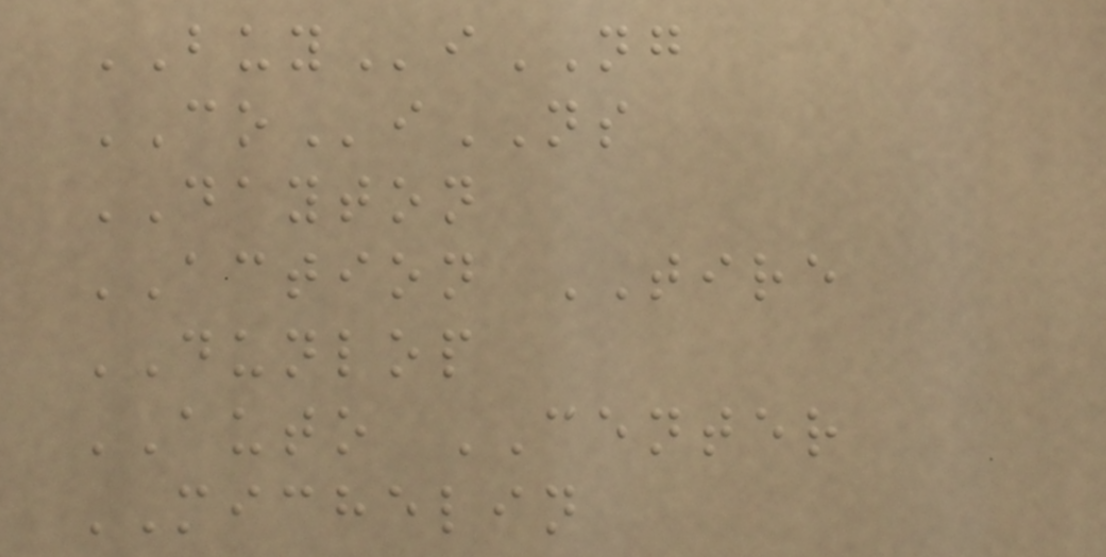BUYiNG
COiNS
DAYTON
ACTION TIRE
DUNLOP
AUTO CENTER
MICHELIN
